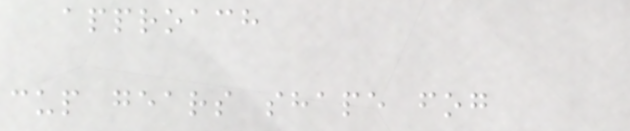approach
cup gears shape fog
